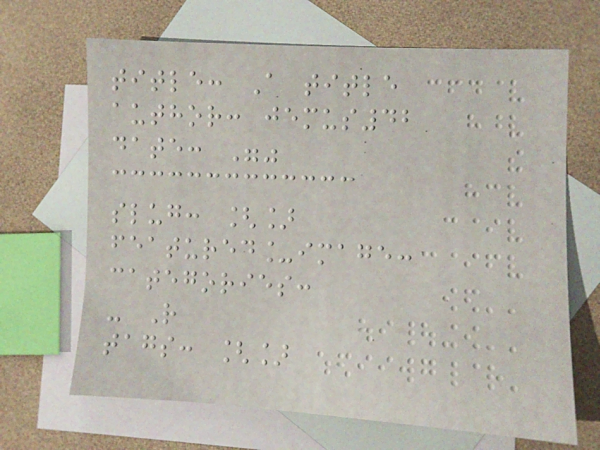title: A title
author: jemus42
date: ""
slug: []
featured_image:
categories:
- R
tags: []
